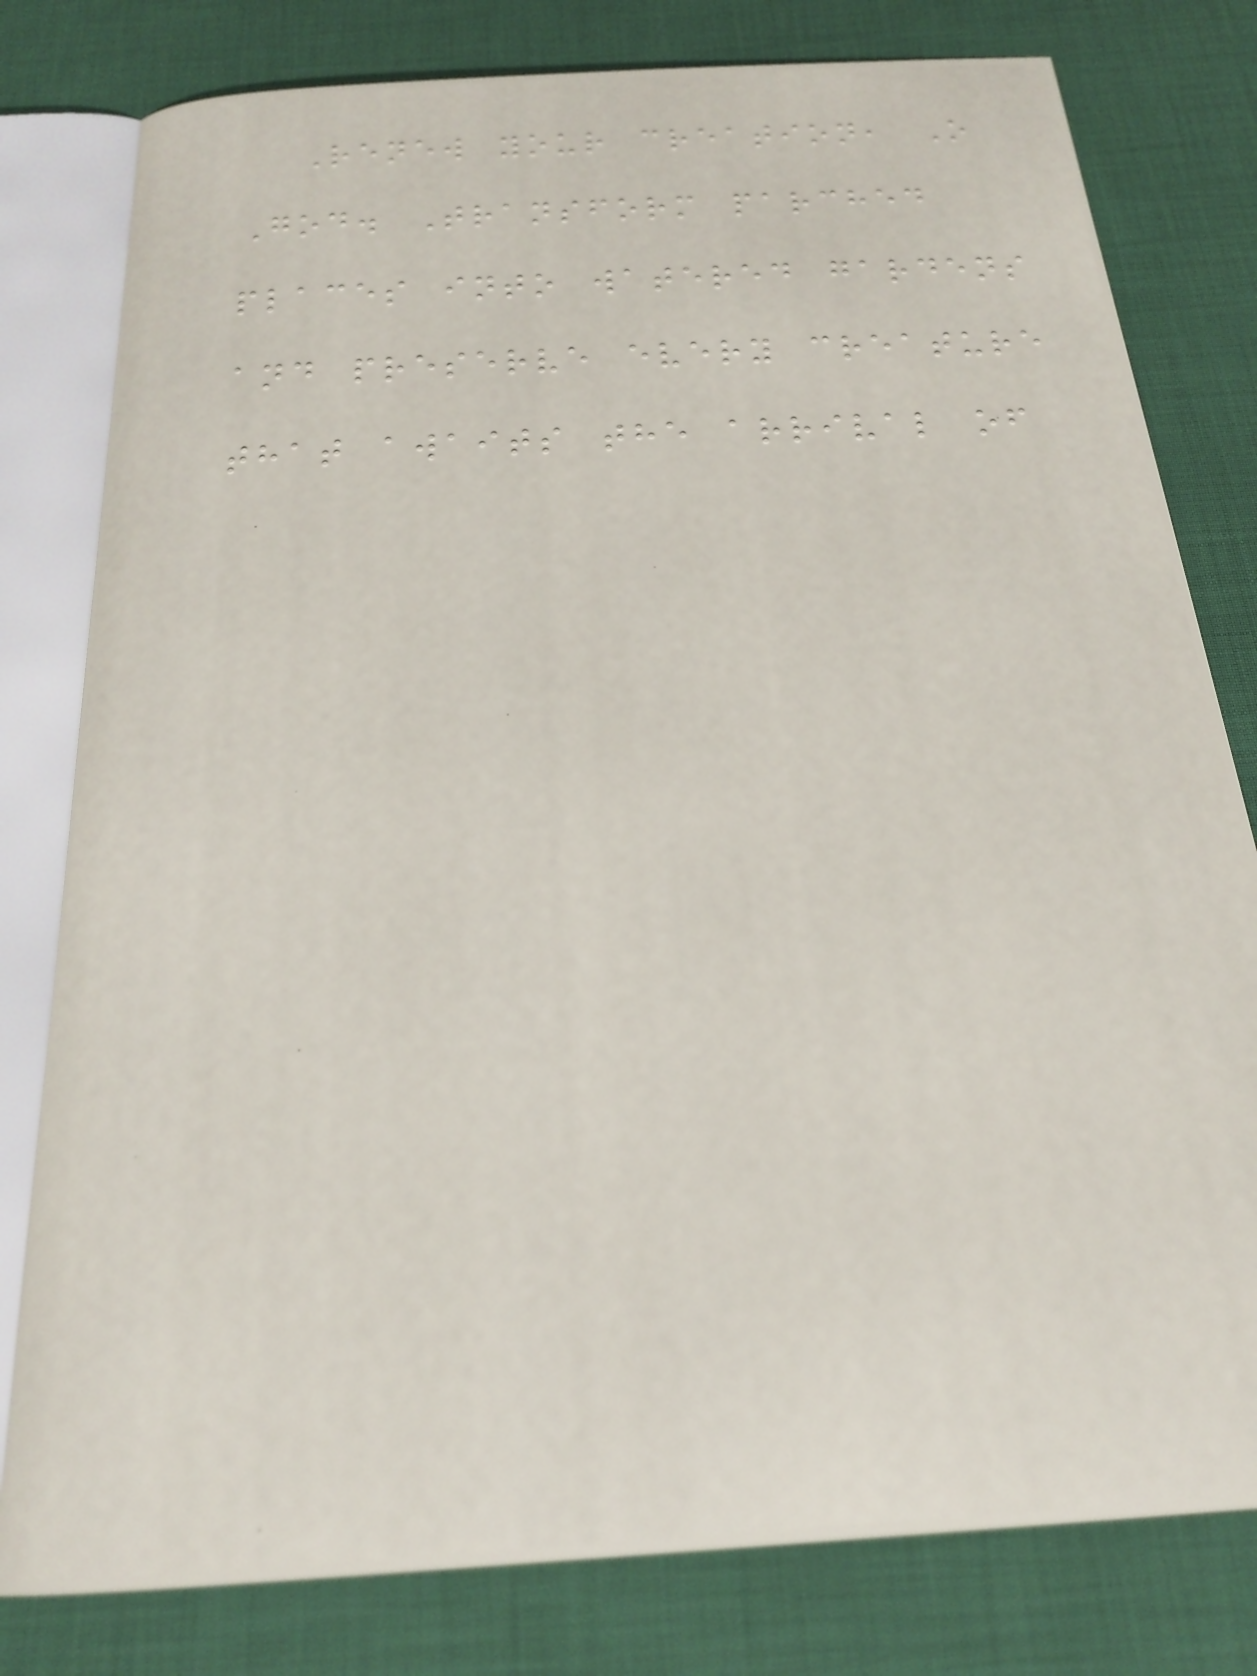Renew your creation, O
God. Transform parched
places into watered gardens
and preserve every creature
that awaits the arrival of
